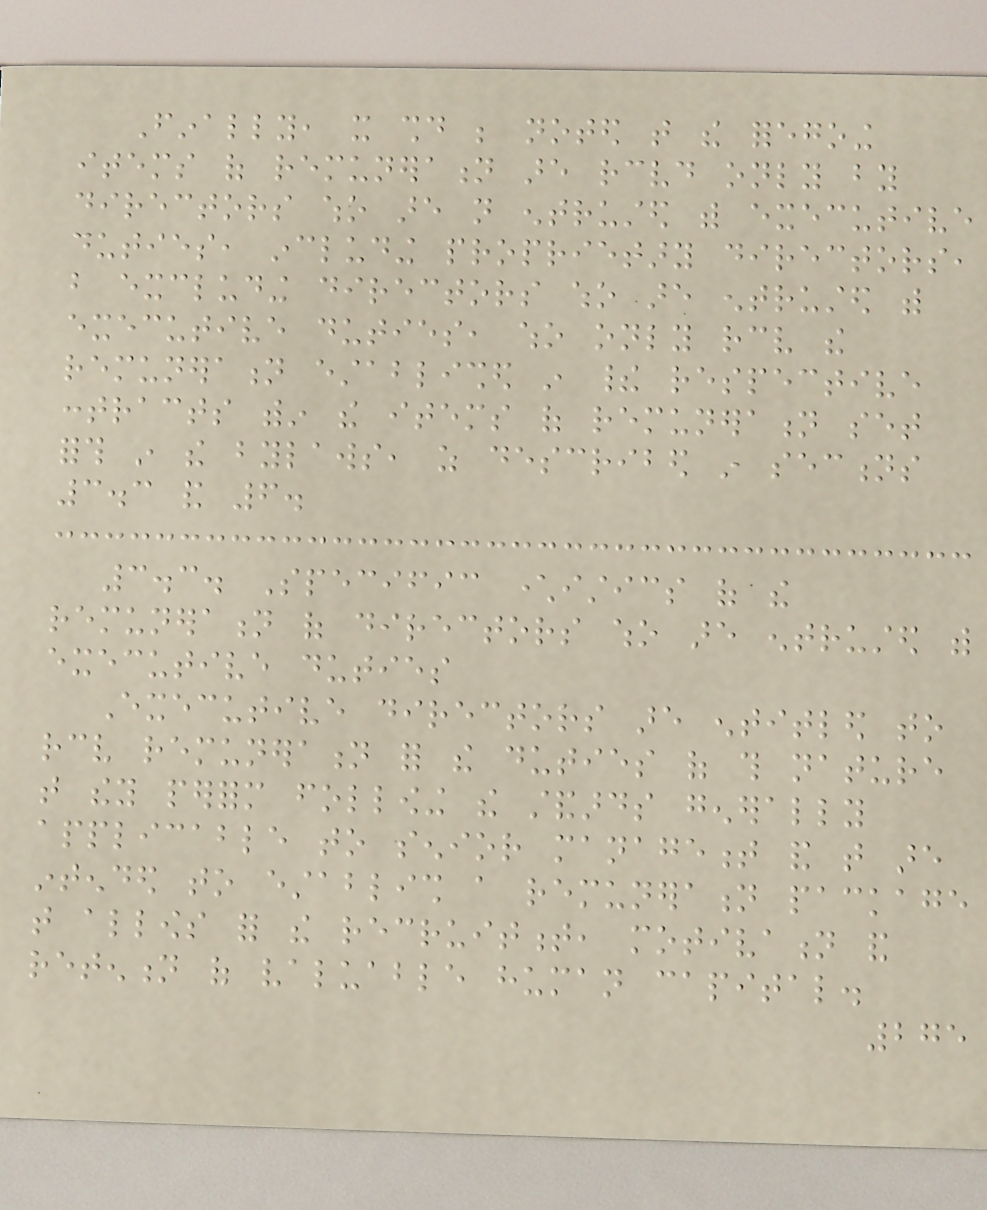Finally, it should be noted that the foregoing
items of remuneration are received only by
directors who are not entrusted with executive
duties, including proprietary directors,
but excluding directors who are entrusted with
executive duties, who only receive the
remuneration established in their respective
contracts within the items of remuneration set
forth in the bylaws, as described in sections
3.3 and 6.
3.3. Specific characteristics of the
remuneration of directors who are entrusted with
executive duties
Executive directors are entitled to
receive remuneration for the duties of this nature
that they perform following the standards generally
applicable to senior management and that are
intended to establish a remuneration package
that allows for the recruitment, motivation and
retention of valuable human capital.
275
